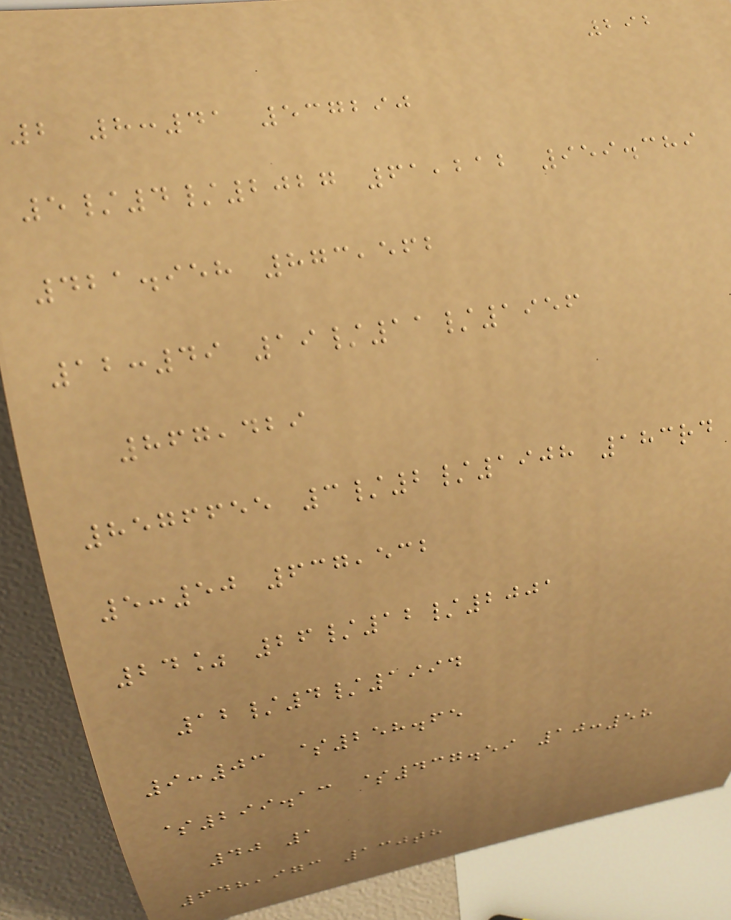292
2 8:41 537290
5/4/2027 61,212 959.389
421.958 873,562
12:49 19/11/1956
867,429
8576655 3/2/1908 183rd
5:50 637,532
24% 26/12/2001
12/4/1994
9:03 $258.65
$299.13 $437.59 10:58
40 1
648,973 130th
